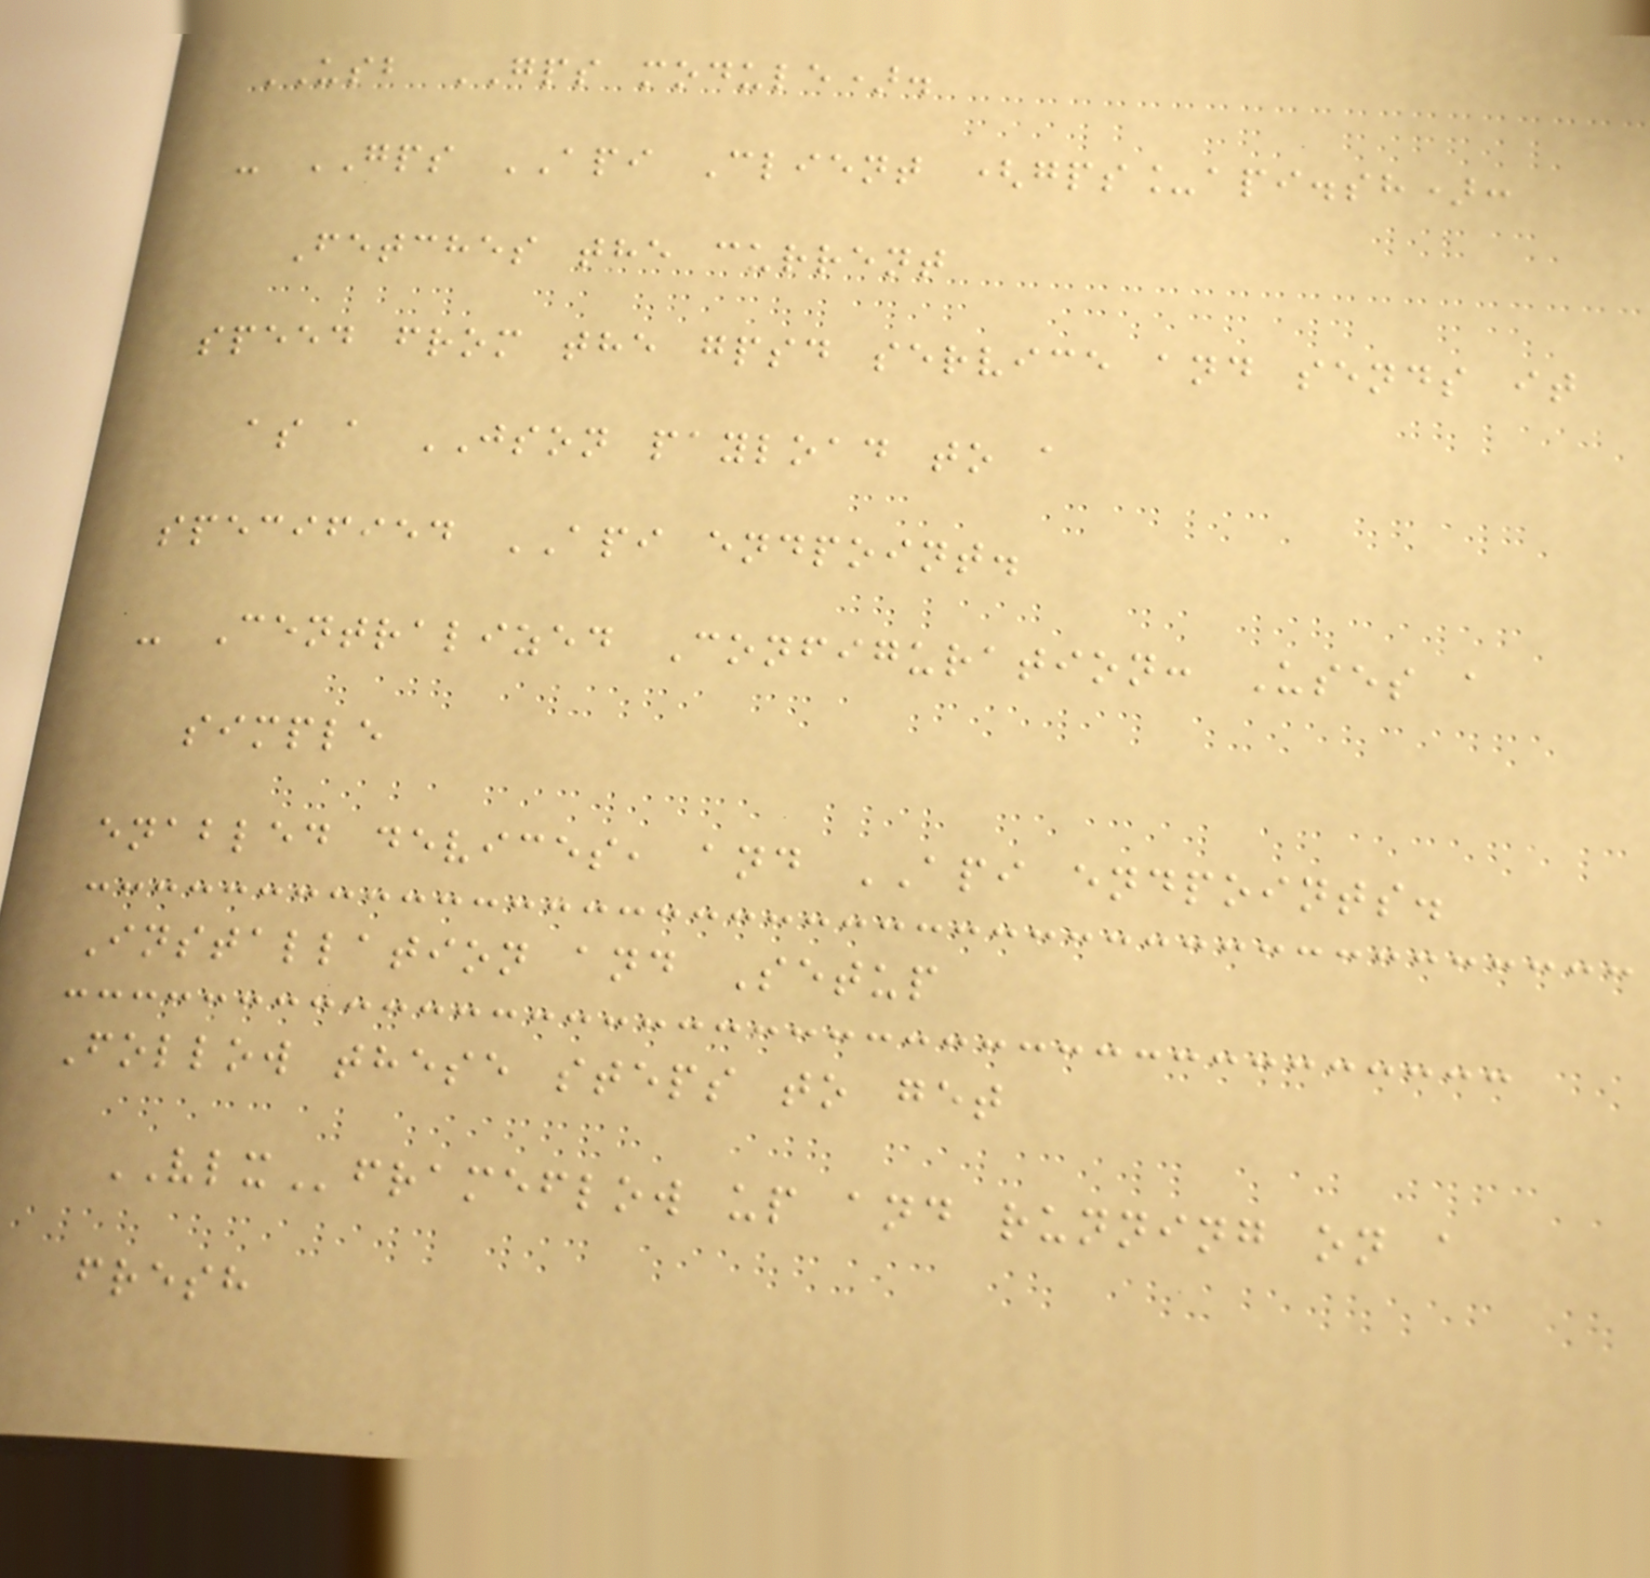USB GPS module).
- GPS API Client (gps_api.sh):
Fetches the current
speed from the gpsd service and sends it
as a JSON payload to a
specified API endpoint.
- Centralized Configuration: Uses a
simple
enabled devices, and API endpoints.
Installation and Setup
Follow these steps to get
VLXframeflow up and running on a
fresh
